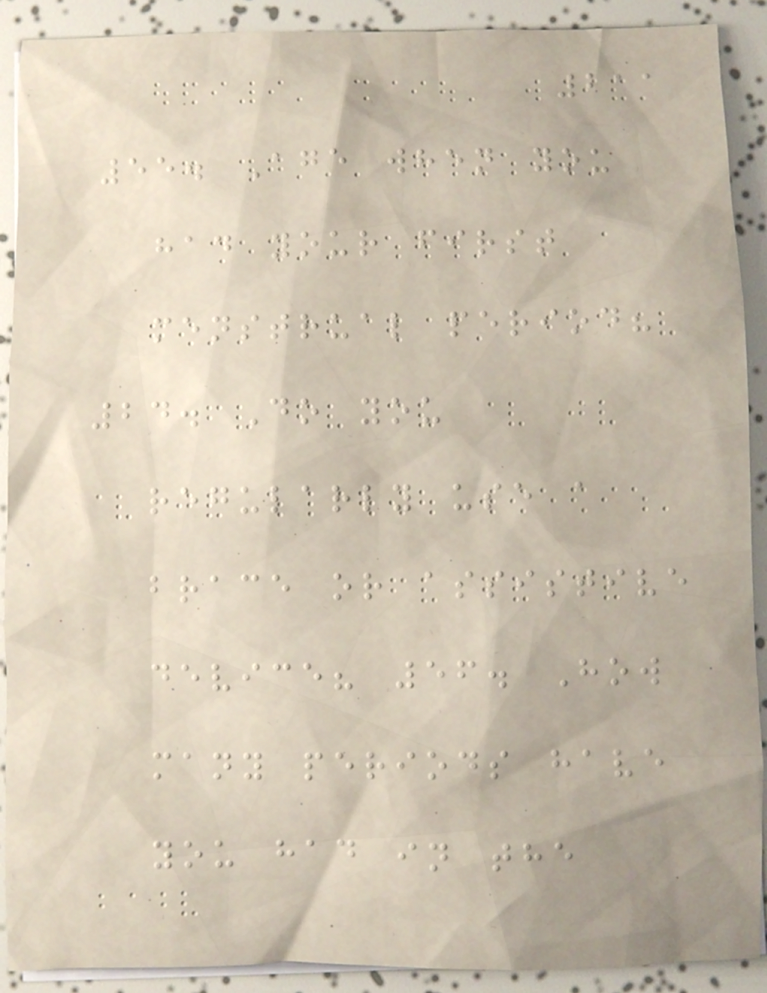211
55. Age when you
had your first
menstrual period?
24. Do you
regularly use a
brace or assistive
device? 56. How
many periods have
you had in the
